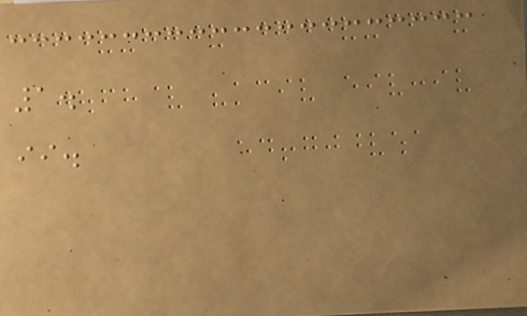1.
ii.
